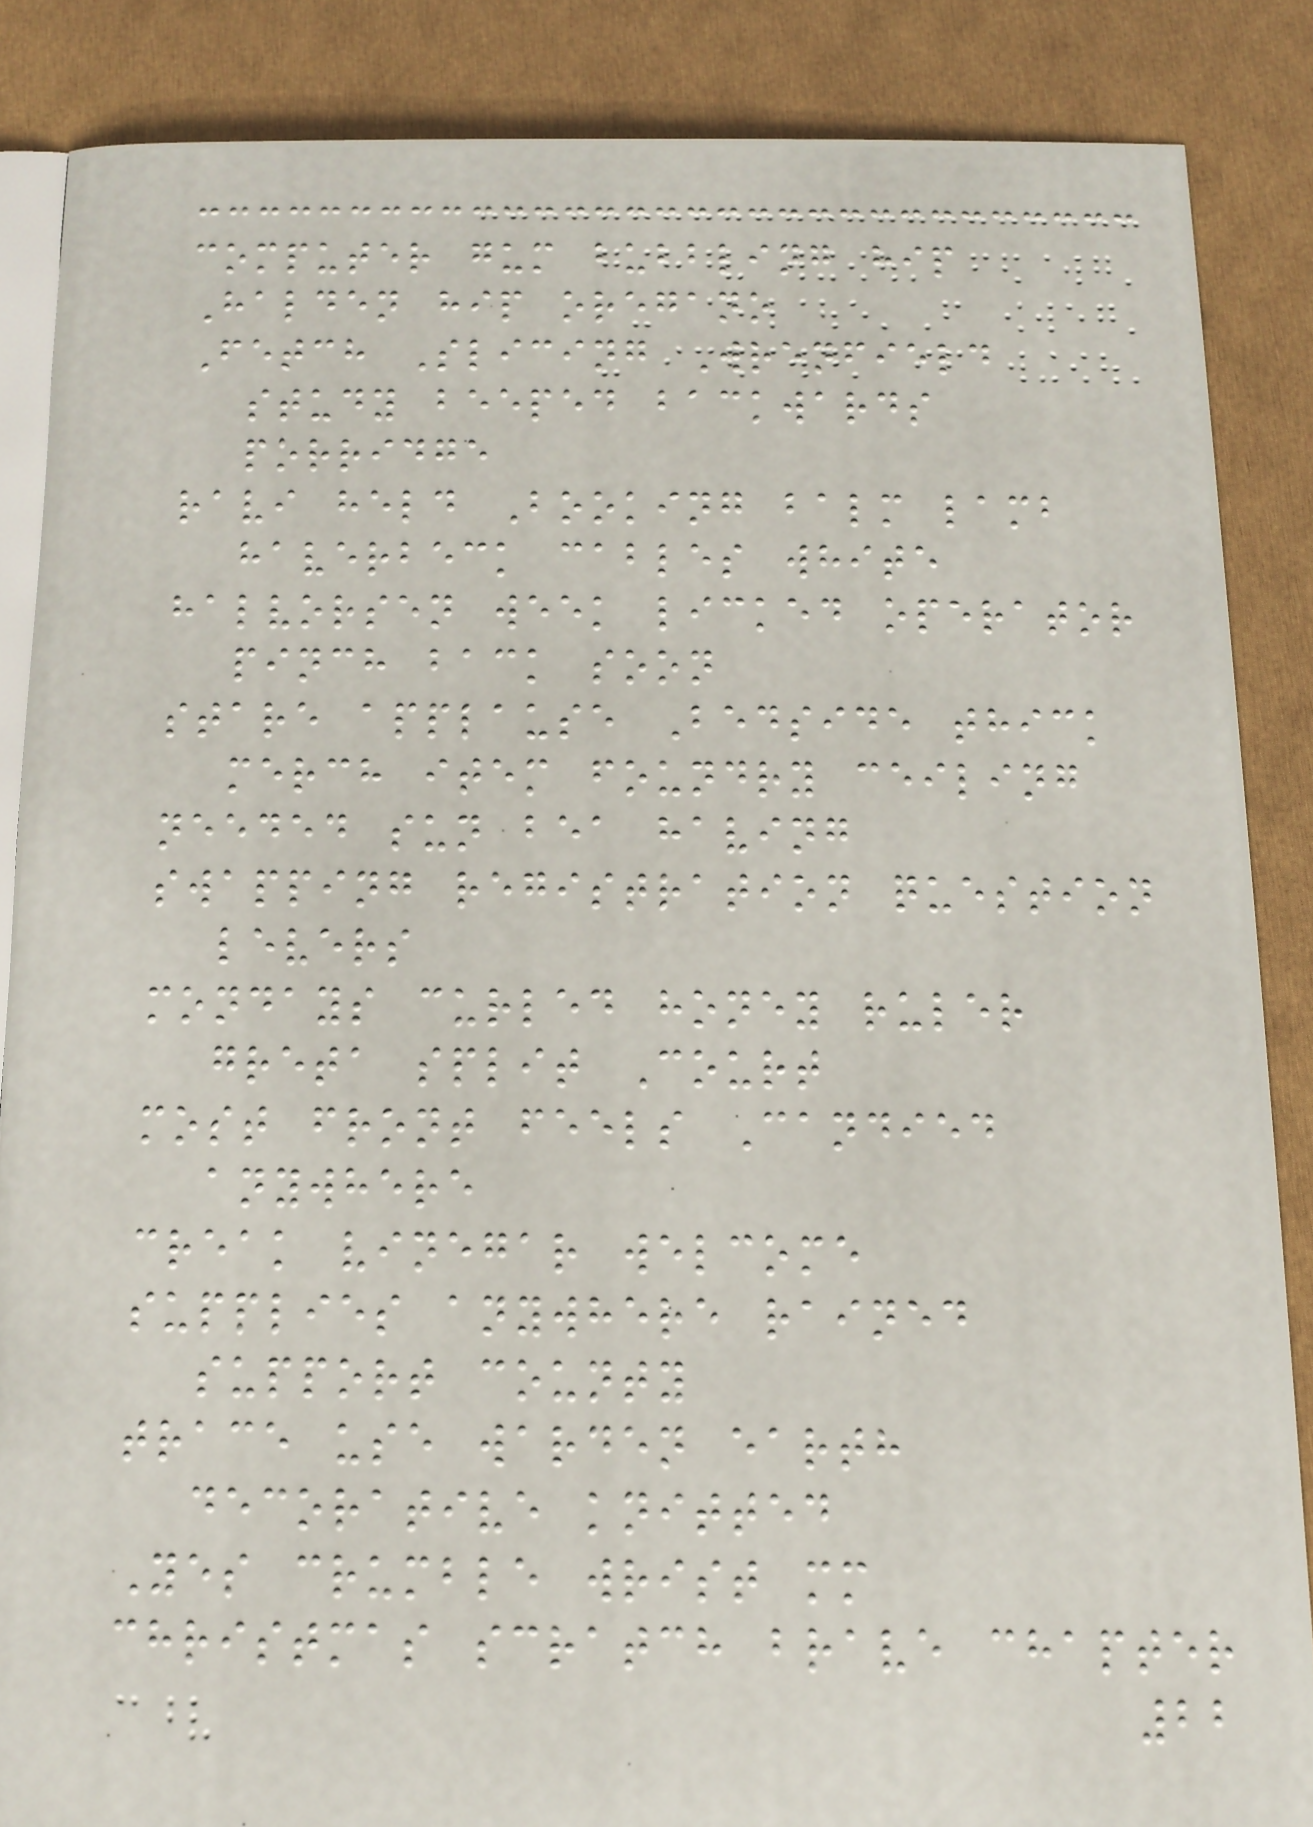computer gum bubbling hip
Halden hip oregano
Fetch Slicing Wrenfield
study beeped backwards
porridge
ravi held Booking balm lamb
haverbeck cables white
halvorsen week licked operator
pinch back soon
stare applause Bedside thick
merch item foundry ceiling
needed sun bea having
swapping registration question
levers
mondays curled honey ruler
greta split Court
most front feels Candied
anywhere
creak vinegar welcome
supplies anywhere rained
support county
trace use warden earth
decorative knitted
Yes crumble wrist mm
christmas scratch brave chapter
22
